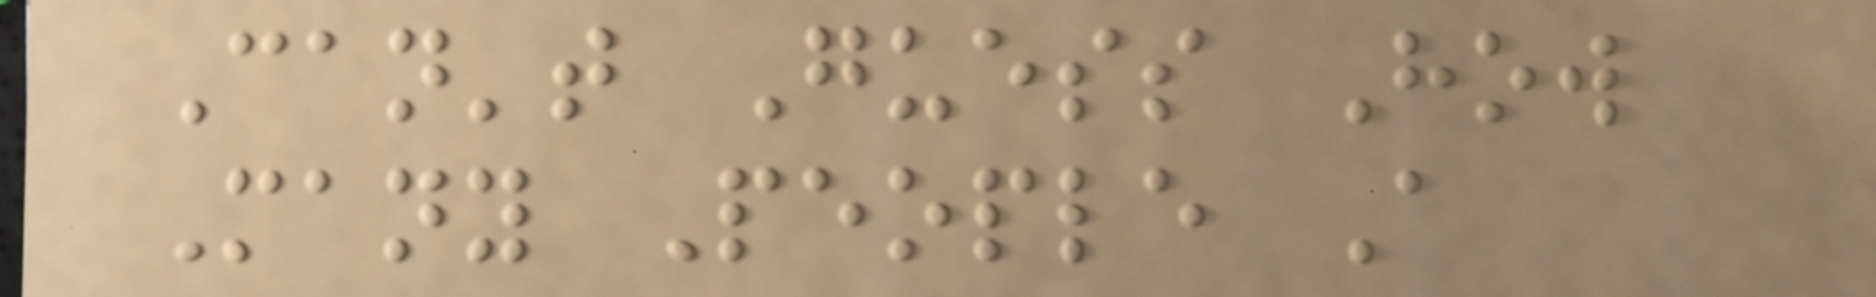Can't Guess How
Many People A
